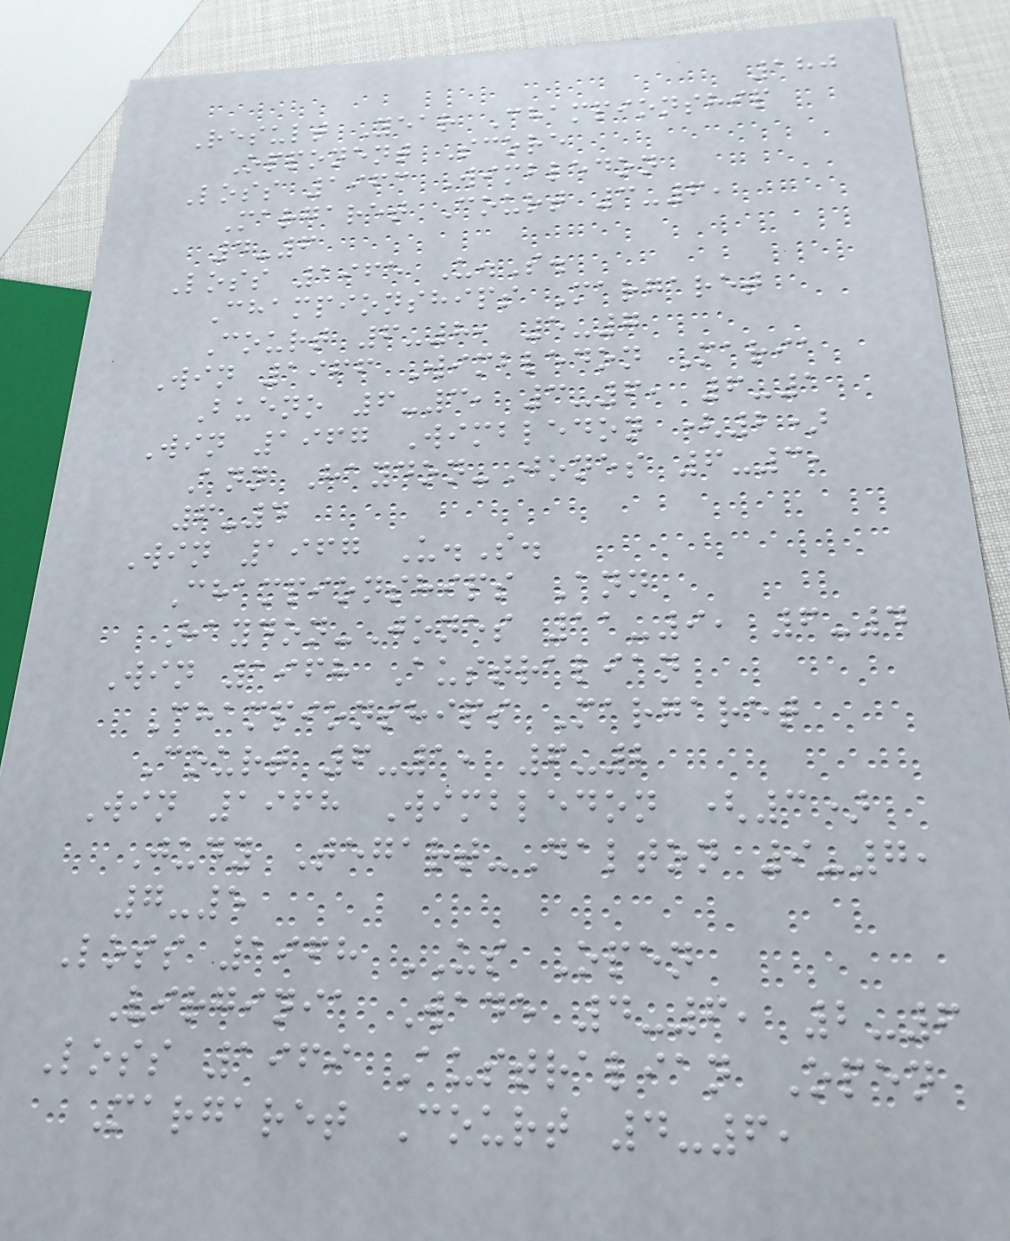180
Result Year Championship
Opponent Score
Loss 1963 Wimbledon
Margaret Court 3-6,
4-6
Loss 1965 U.S.
Championships Margaret
Court 6-8, 5-7
Win 1966 Wimbledon Maria
Bueno 6-3, 3-6, 6-1
Win 1967 Wimbledon (2)
Ann Haydon-Jones 6-3,
6-4
Win 1967 U.S.
Championships Ann
Haydon-Jones 11-9, 6-4
Win 1968 Australian
Championships Margaret
Court 6-1, 6-2
Win 1968 Wimbledon (3)
Judy Tegart-Dalton 9-7,
7-5
Loss 1968 US Open
Virginia Wade 4-6, 2-6
Loss 1969 Australian Open
Margaret Court 4-6,
